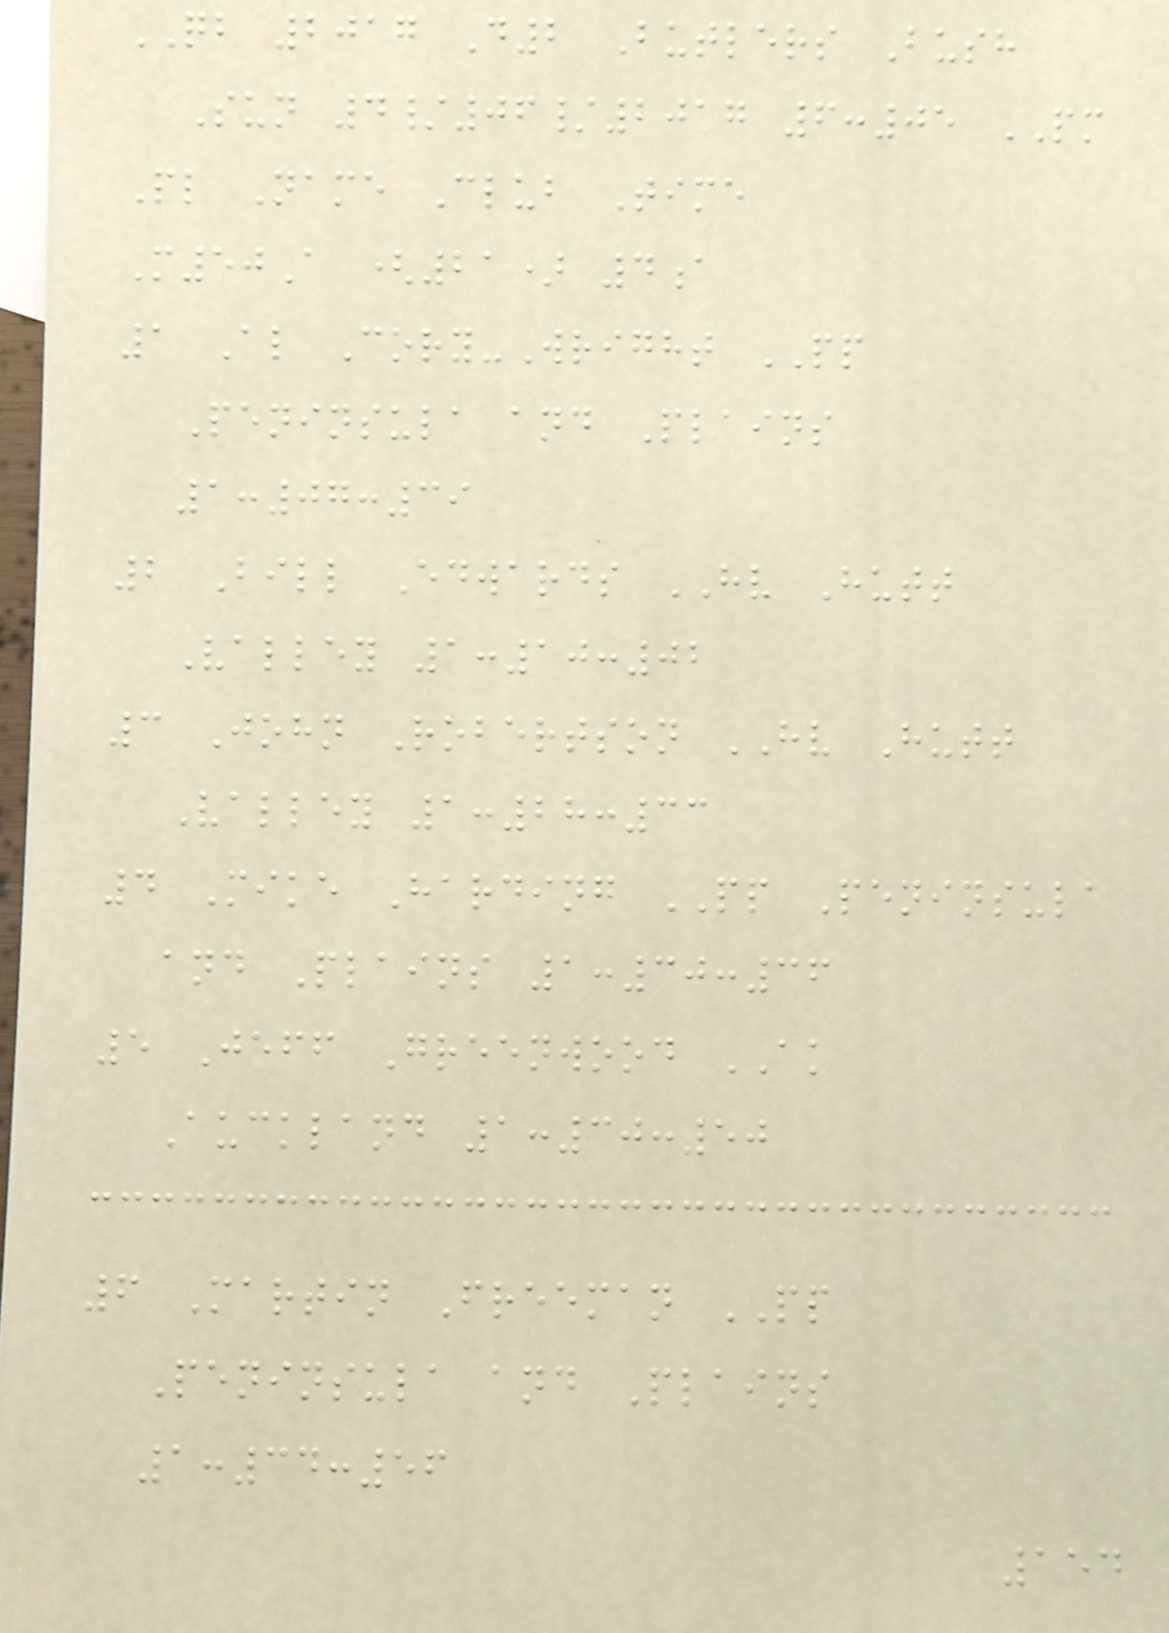QB 2017 D2 Butlers Bush
Sun 4/06/2017 6:05 PM
Pl Name Club Time
M50A (21) 4a
1 Al Cory-Wright PP
Peninsula and Plains
1:07:39
2 Bill Edwards HV Hutt
Valley 1:10:02
3 John Robertson HV Hutt
Valley 1:28:33
4 Mike Harding PP Peninsula
and Plains 1:30:36
5 Jeff Greenwood AK
Auckland 1:30:50
6 Martin Freeman PP
Peninsula and Plains
1:34:56
154
